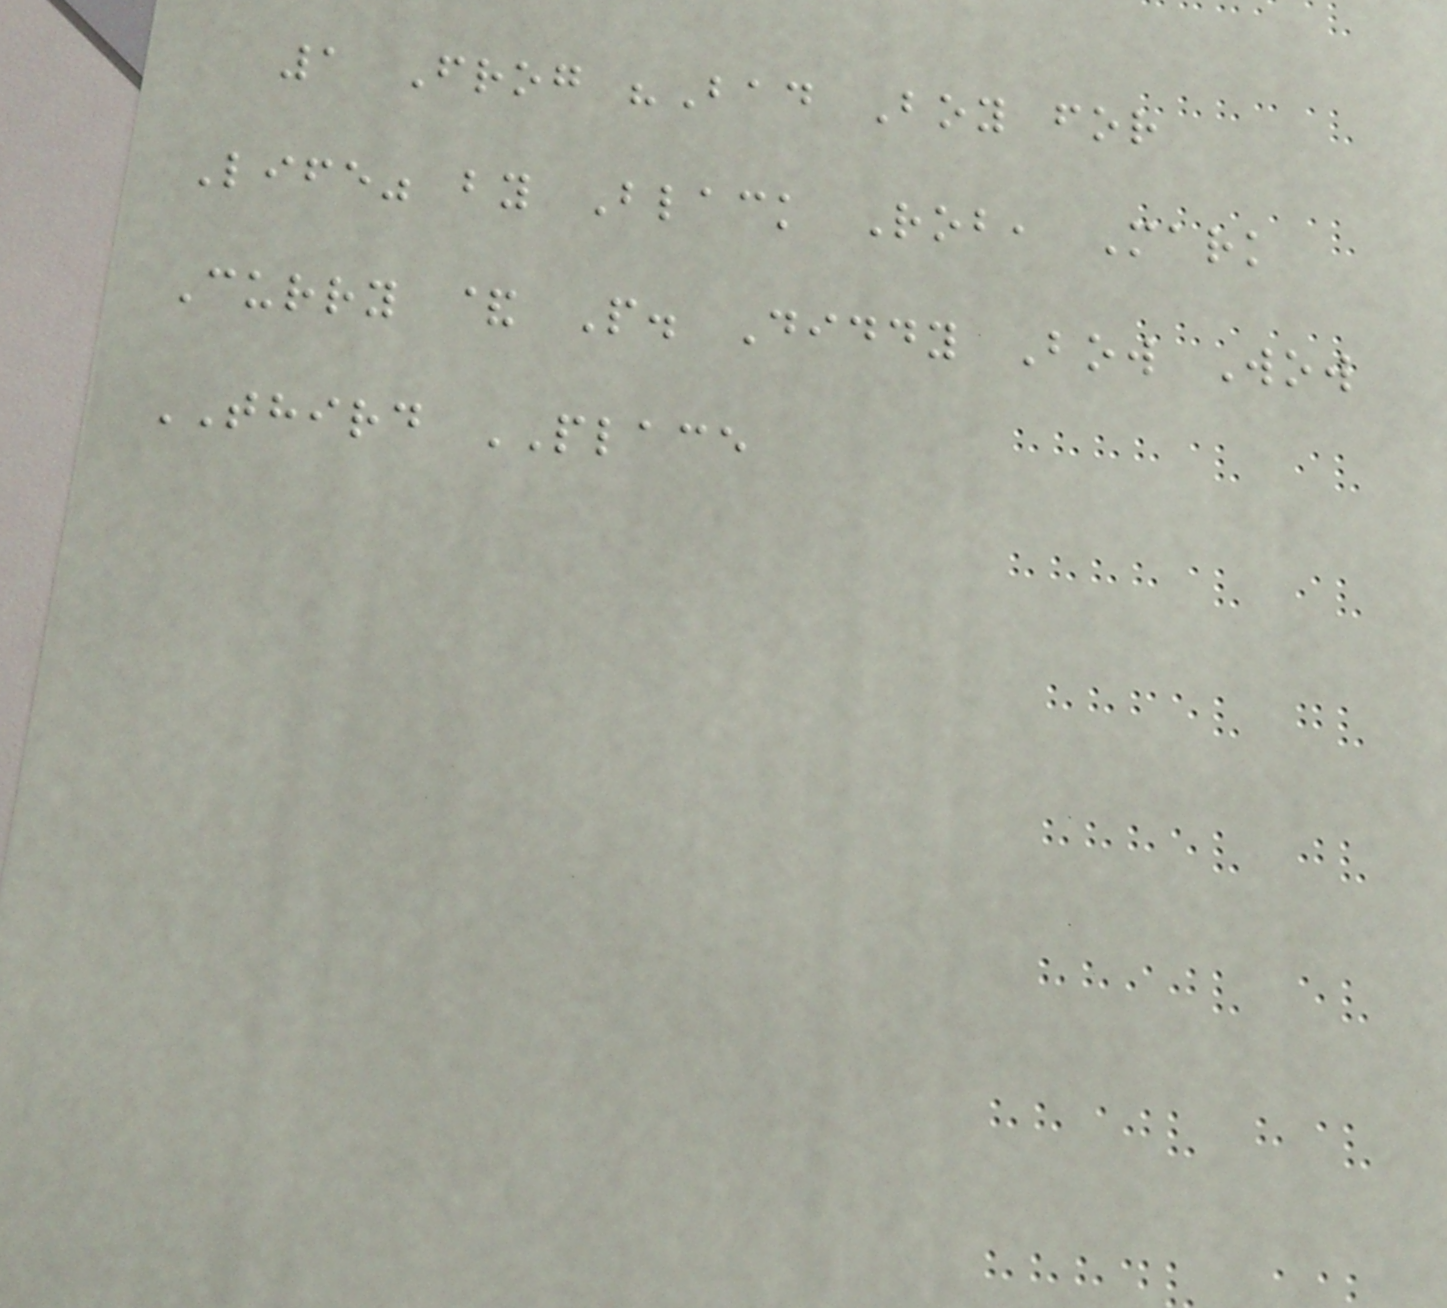1 Frog "Bad Boy for
Life" by Black Rob, Mark
Curry & P. Diddy Bow Wow
THIRD PLACE
